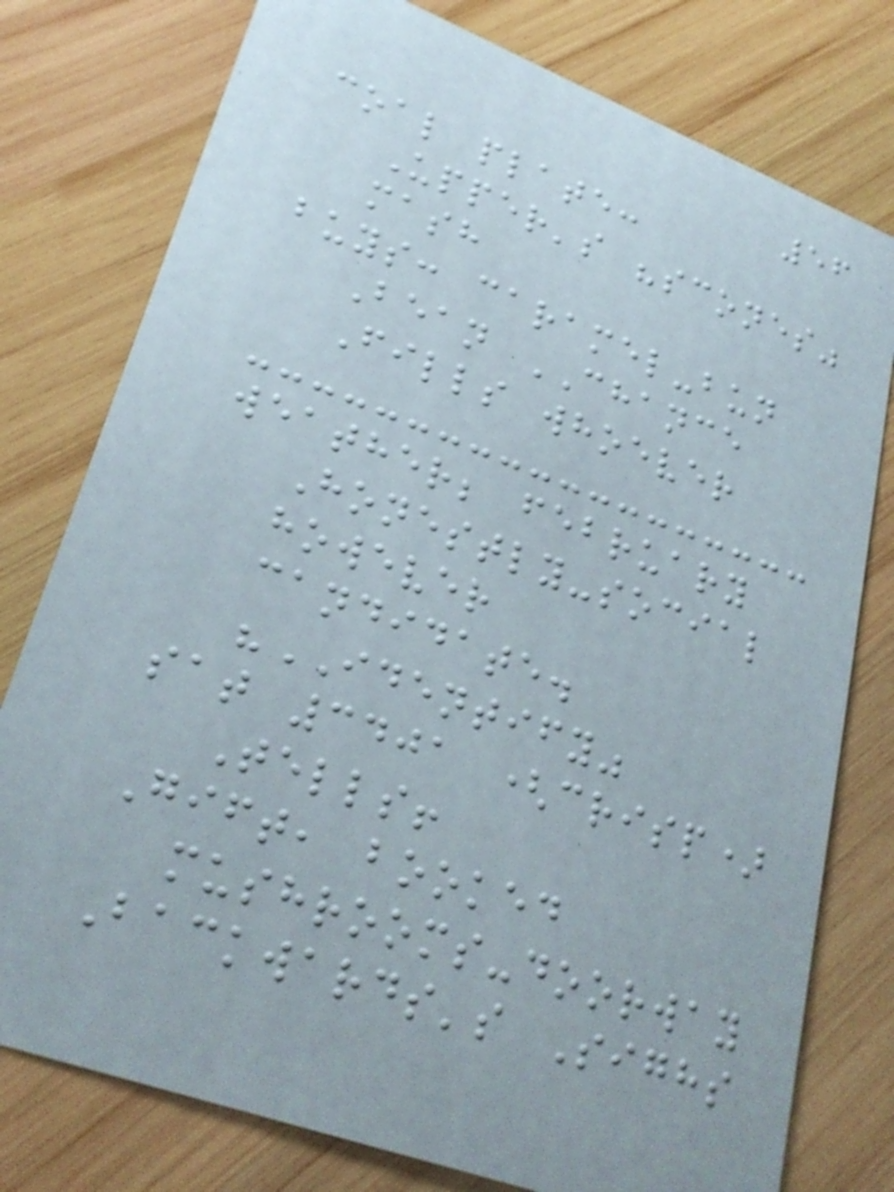56
coal plate:
Upper's "scones"
mash
buys: caramel-bun
Bean CHANCE
Fills whoever
weather; february
Honestly-social
however
candidate.
"IDENTIFY"
sat 3401 (crisp)
Tells!
Gift, booked
mushrooms-doorway
Backwards's Sighs
